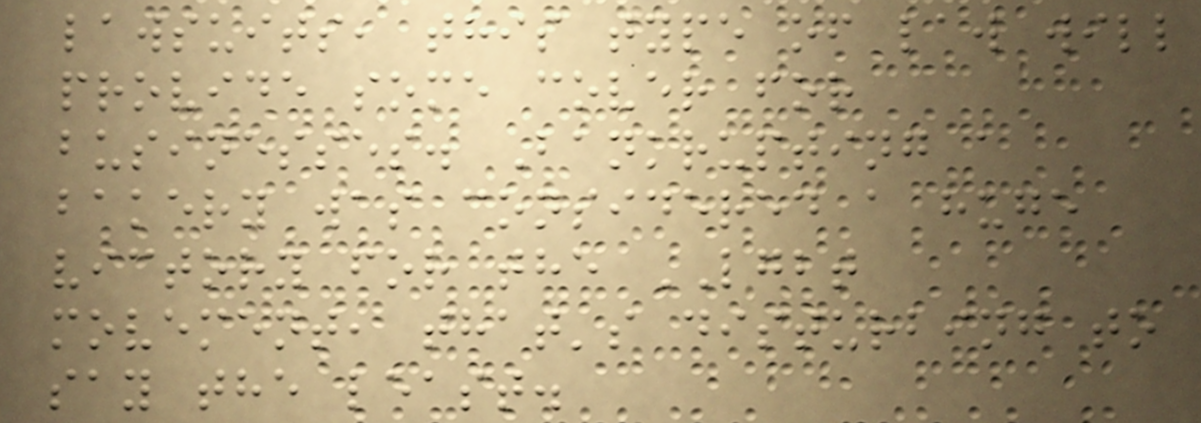lawsuits, this type of law will
provide some cover for
businesses. Bankrupting a
bakery was considered a huge
victory for the LGBT
movement, that's disturbing to
say the least.
